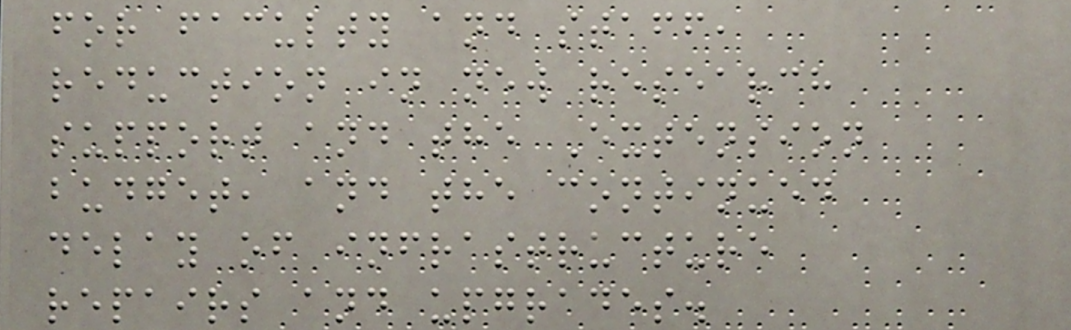for faculty and staff,
reduction in new research
support and the Extension
budget, and the continued
delay of infrastructure
repairs and upgrades.
